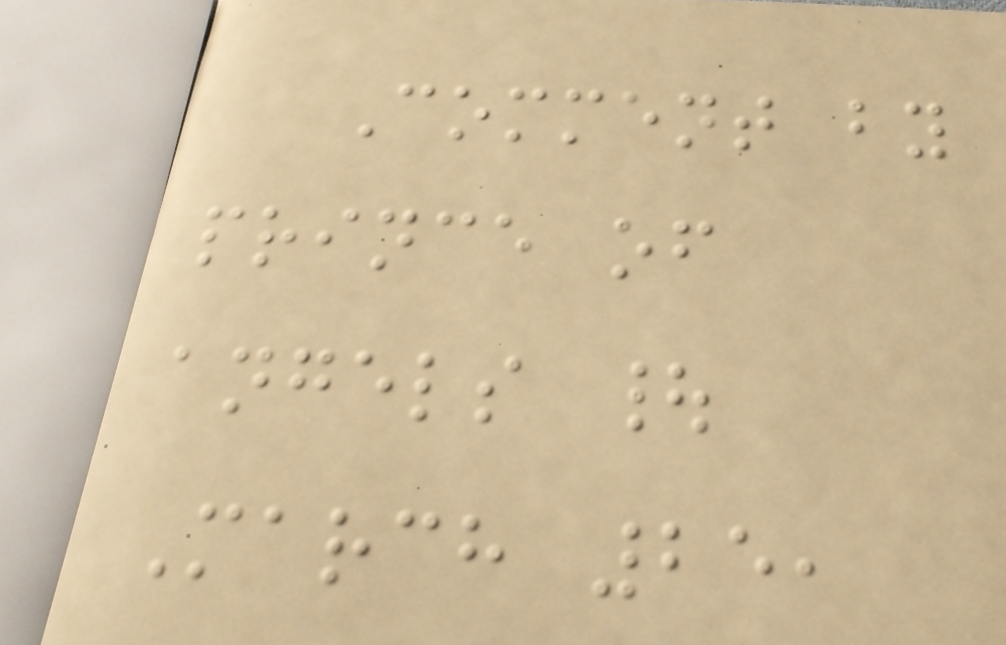Comment by
prince of
angels |
March 25,
